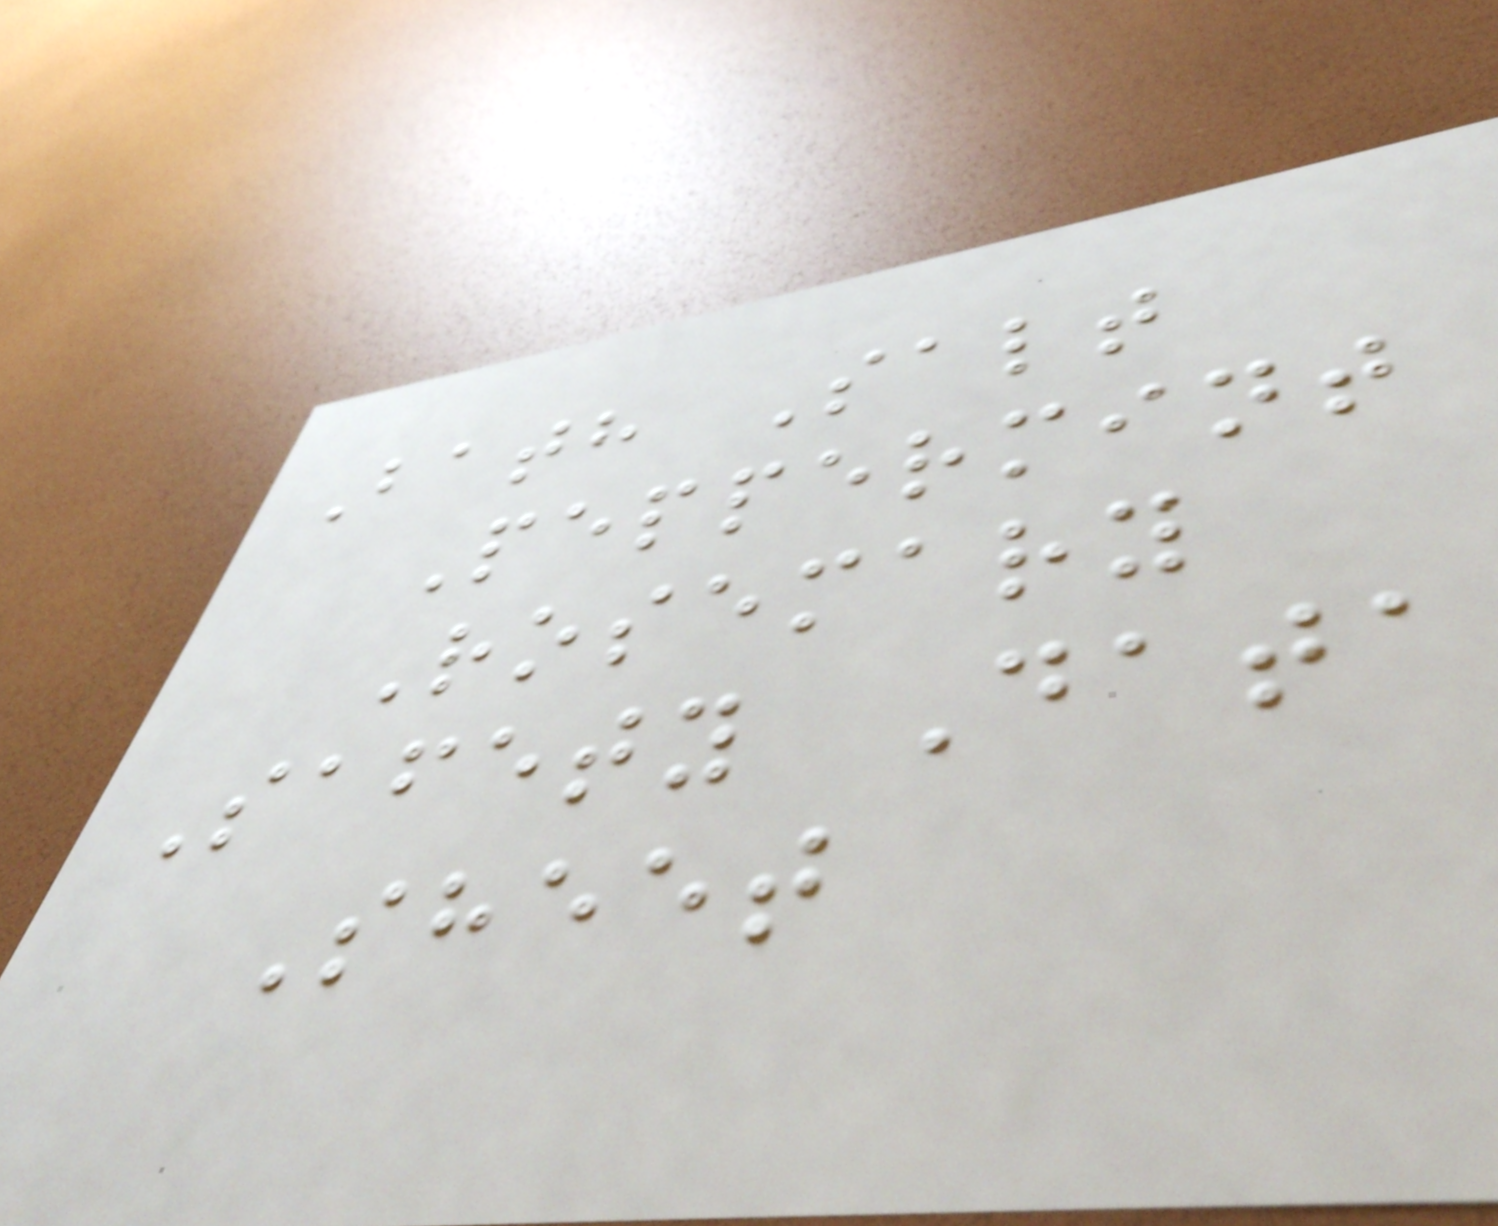Bath Salt
Peppermint
Rosemary
Safety Data
Sheet
